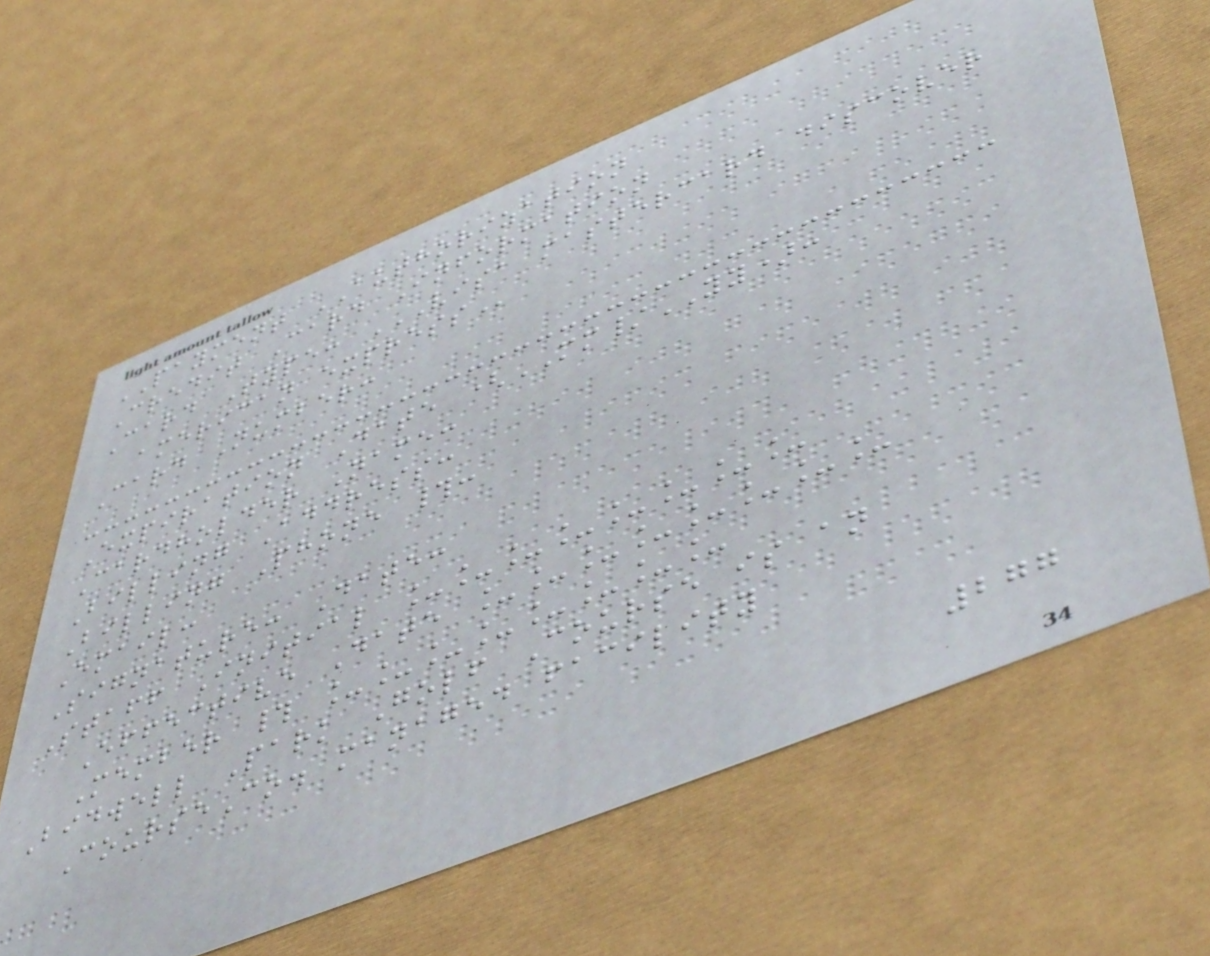PAYMENT AUTHORIZATION
Credit Card Information
Card Type: VISA MASTERCARD DISCOVER
AMERICAN EXPRESS
Card Number:
Expiration Date (MM/YY):
Cardholder Name:
Billing Address:
Billing Phone #:
Email:
Signature: Date:
Staff Initial ________
Effective Date ________
Member # ________
Bidwell Park Golf Course is an
CourseCo. managed facility
277
